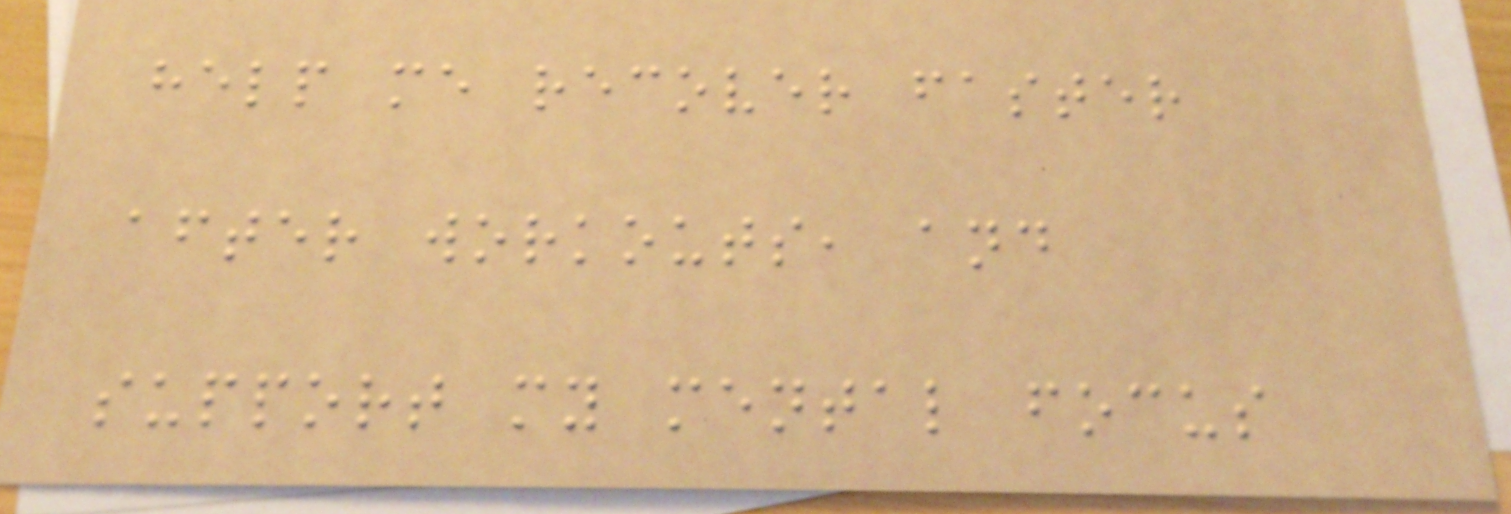help me recover faster
after workouts, and
support my mental focus
